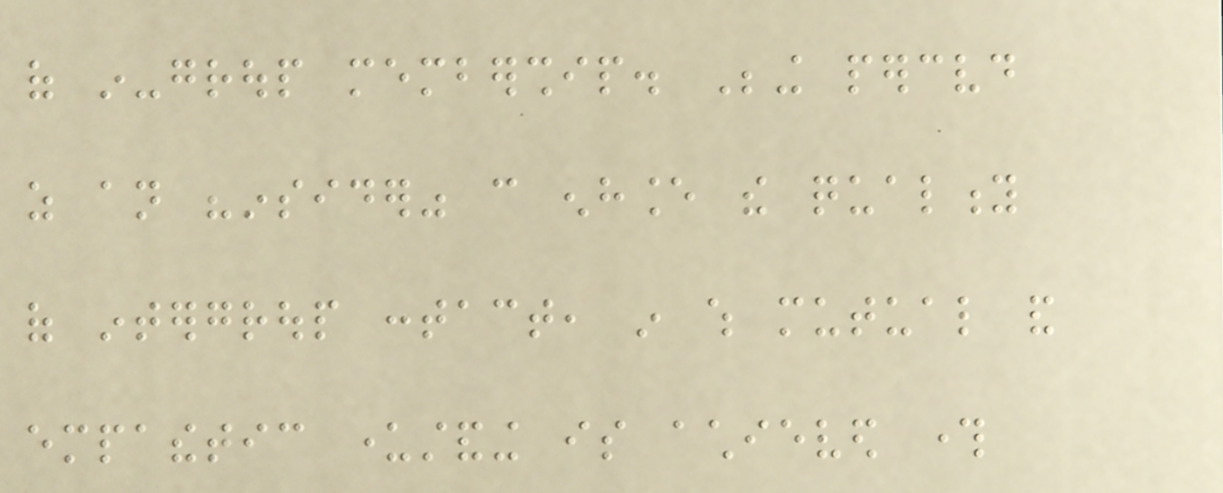of in-group membership. Being perceived
as an "insider" can enhance the quality
of intergroup contact, in which mutual and
empathetic understanding is achieved through
